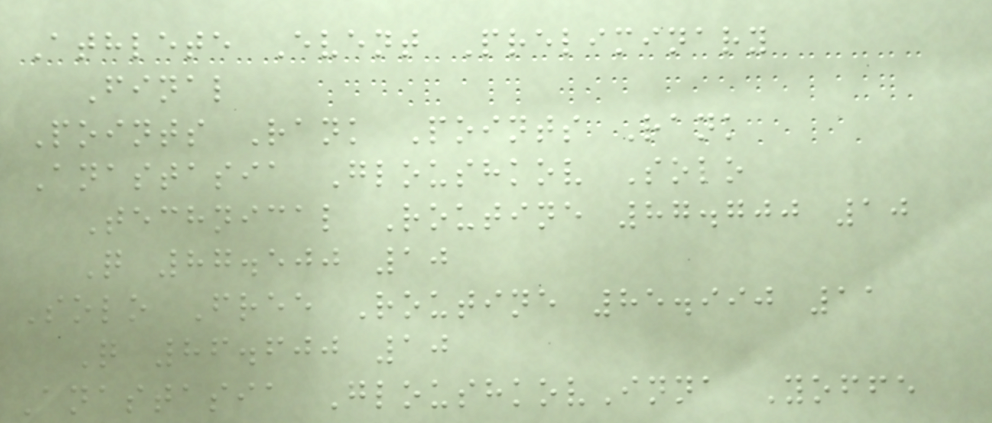Athlete Event Preliminary
Final
Points Rank Points Rank
Anastasia Gloushkov Solo
Technical Routine 87.700 10
Q 87.500 10
Solo Free Routine 85.990 11
Q 86.600 10
Anastasia GloushkovInna Yoffe
